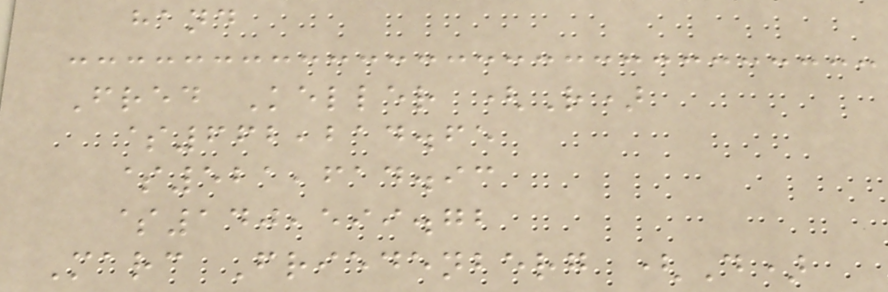hand
Fred Keller (R)
$662,214.65
$521,614.93
$140,599.72
Marc Friedenberg (D)
